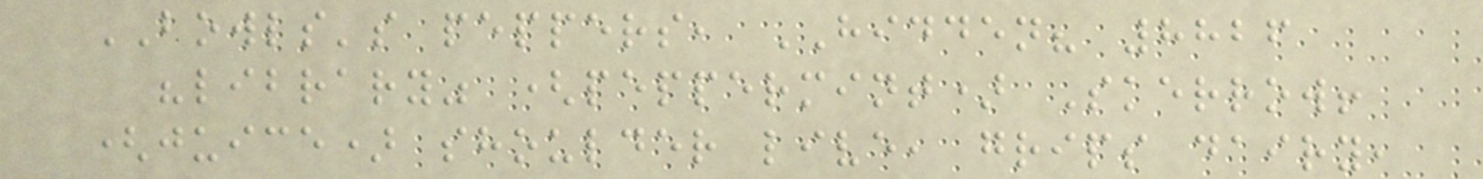BOWLS's peppers, HIDDEN? 8826
"library" (peppermint) Skerrow!
(juice) shoulder live, grips dairy,
